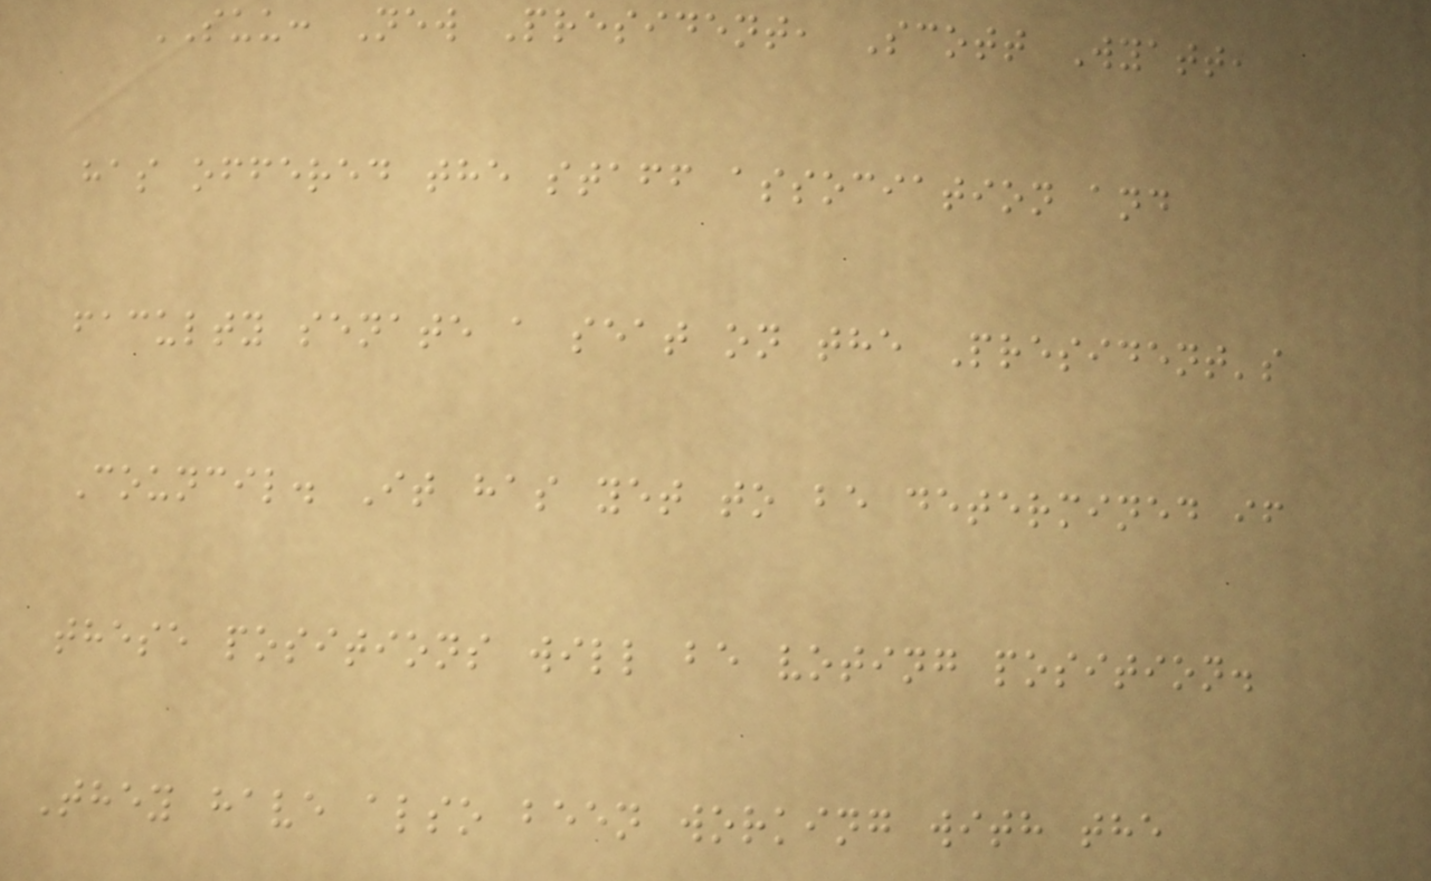SUU: New President, Scott Wyatt,
has offered the staff association and
faculty senate a seat on the President's
Council. It has yet to be determined if
these positions will be voting position.
They have also been working with the
